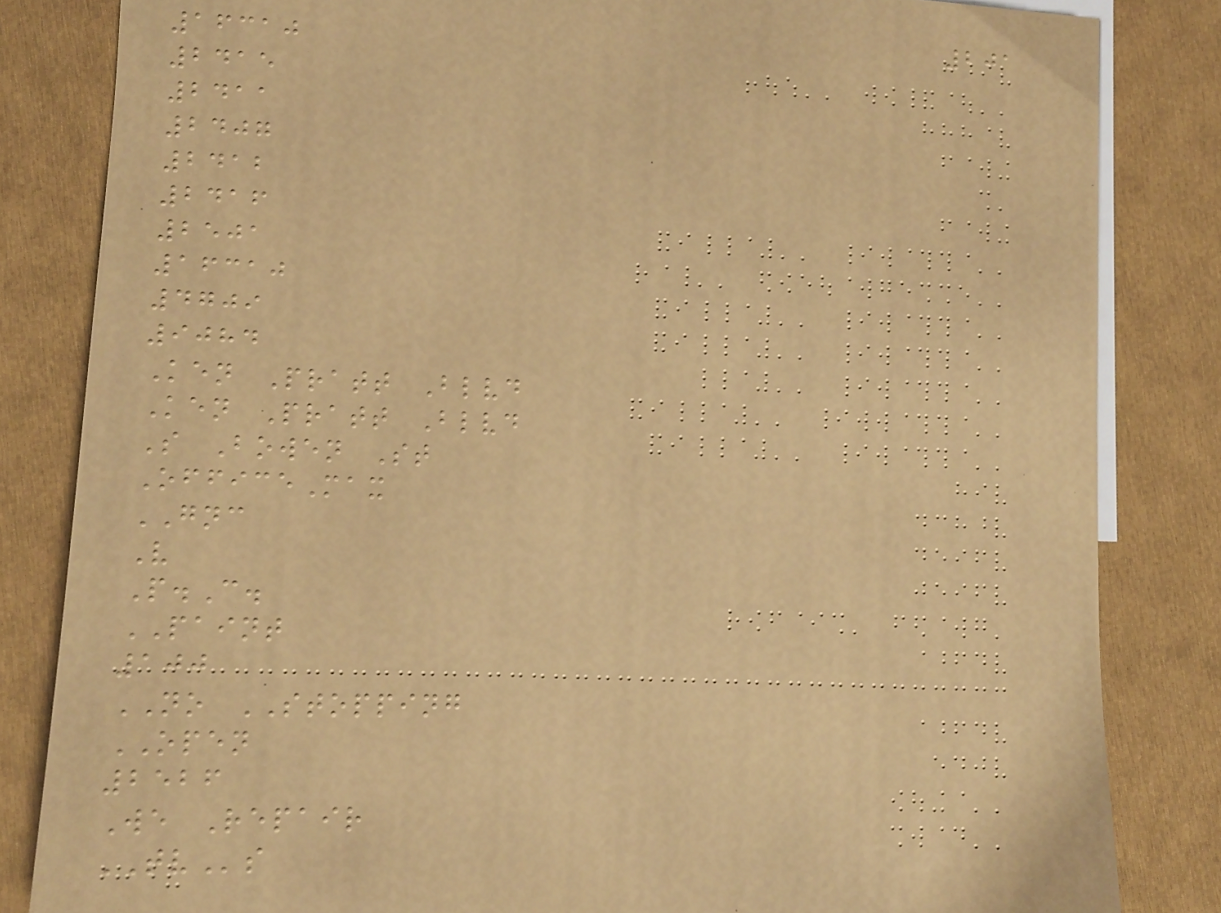201
16310
2415
2411
2407
2412
2416
2501
16310
4709
9084
Ken Pratt Blvd
Ken Pratt Blvd
S Bowen St
OfficeMax
GNC
V
P.C.
PAINT
100
NO STOPPING
OPEN
2526
We Repair
TVs
